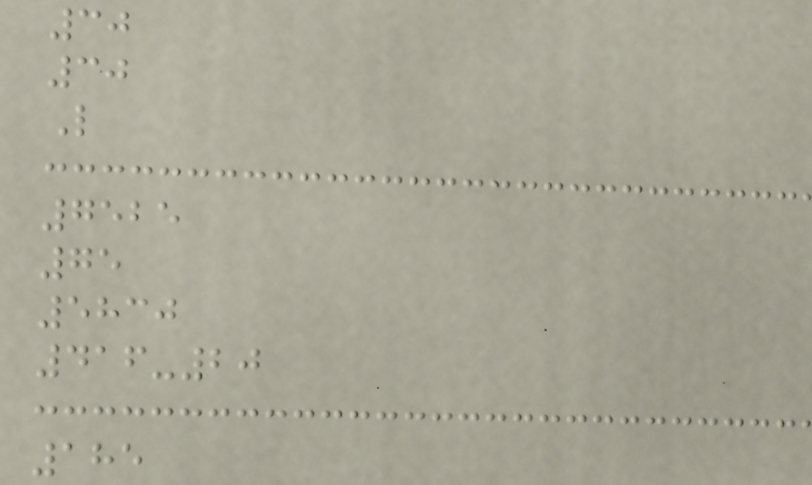30
30
L
7525
75
5830
416-20
185
